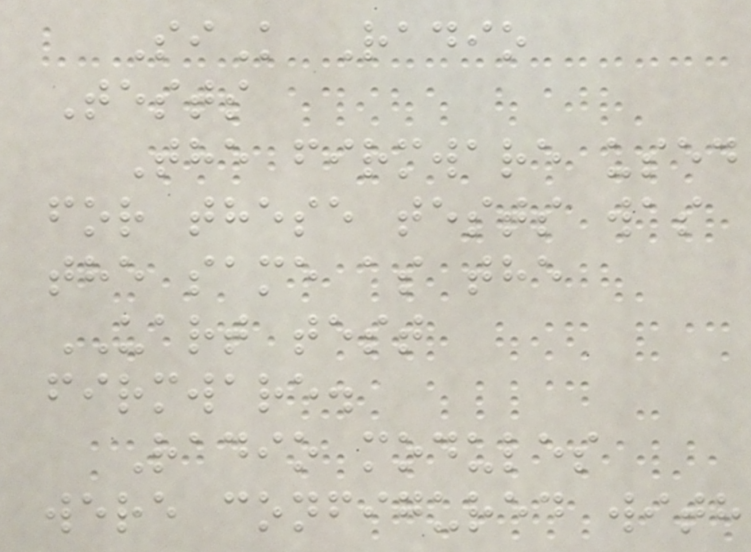SiK Radio
Tests
The firmware used
for these tests was
the same as the
UART test
firmware.
Radio modules
were configured with
